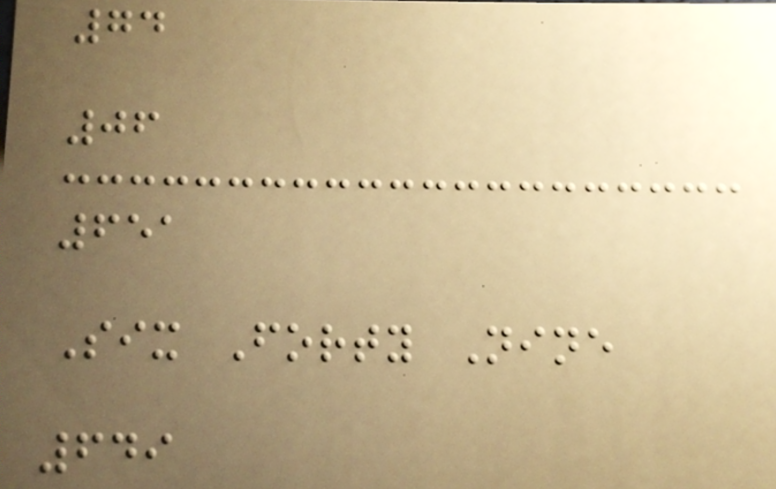74
06
651
Six Forty Nine
649
